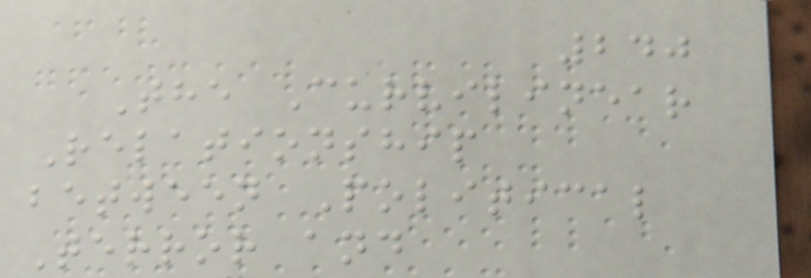240
The Curvilinear
Relationship
between Political
Terror and
